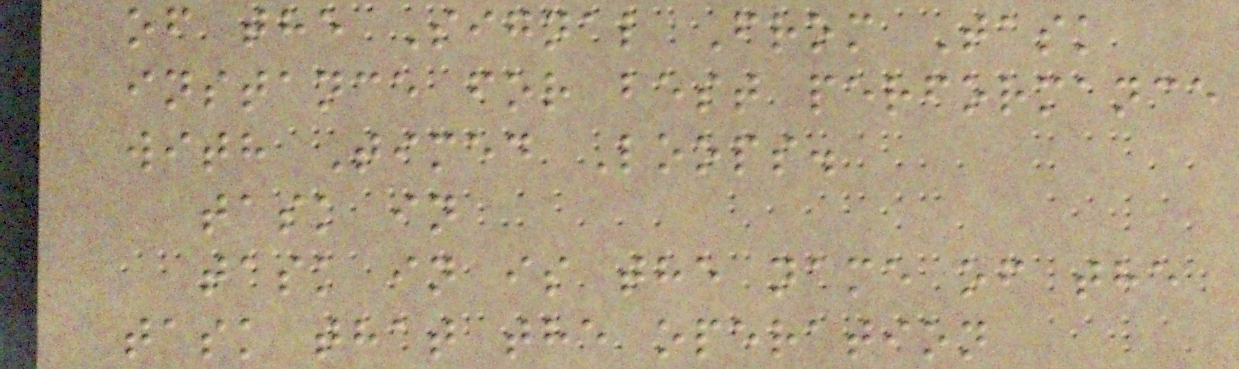of the Signal From Task
instance for best performance
with Timed Loops.
task in
task in is the name of the
task that the operation
